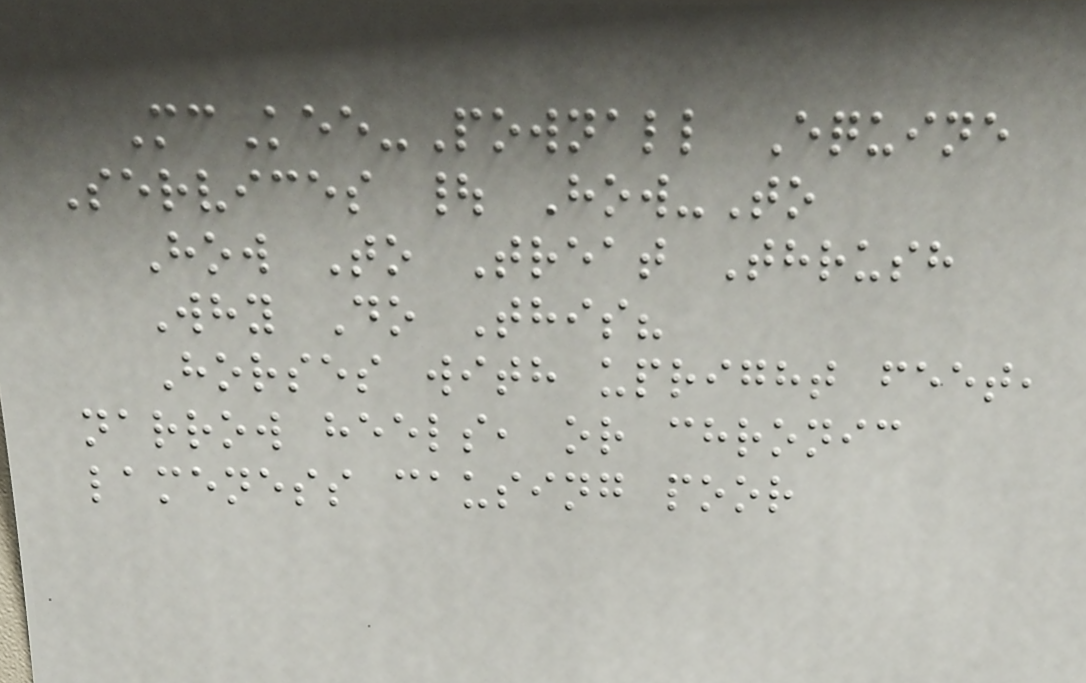McKee-Pownall Equine
Services | How-To
How To Treat Thrush
Why Do This?
Horses with upright feet,
narrow heels, or chronic
lameness causing poor
